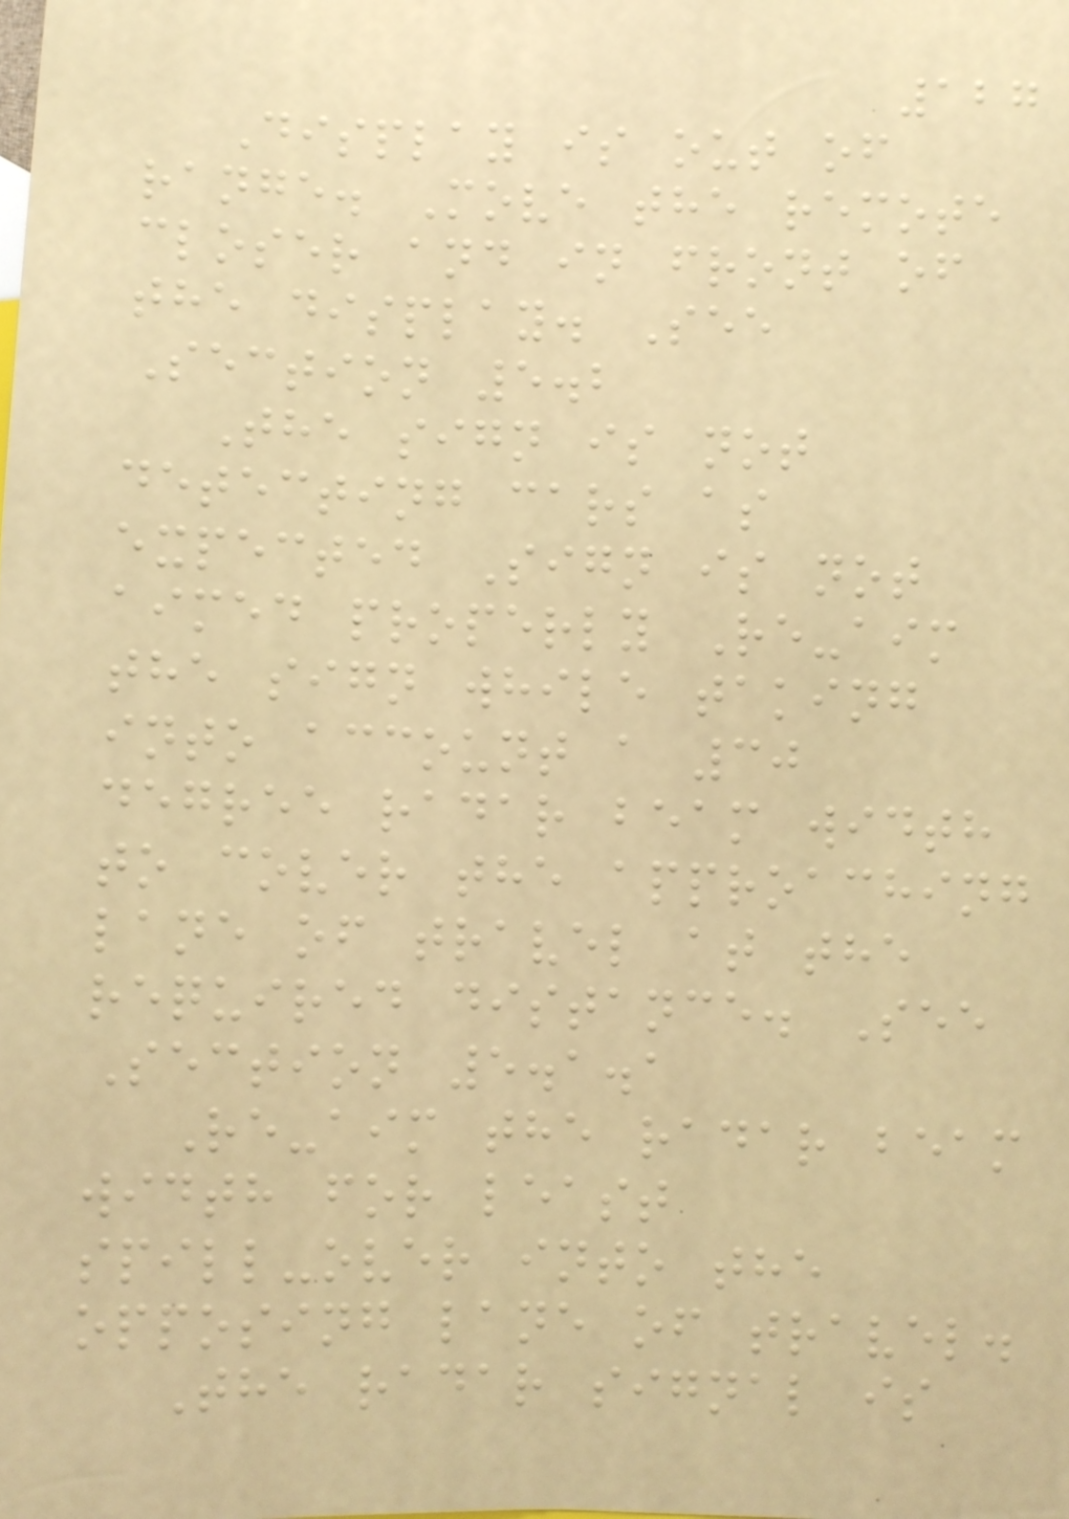127
Display is out of
range. Move the remote
closer and in front of
the display. See
Section 5.2
The sign is not
detecting cars as
expected Sign is not
aimed properly Re-aim
the sign while taking
into account a 30
degree radar beam width
to cover the approaching
lane of travel at the
required distance. See
Section 5.1.1
Re-aim the radar beam
width for least
spill-over into the
opposing lane of travel.
The radar signal is
